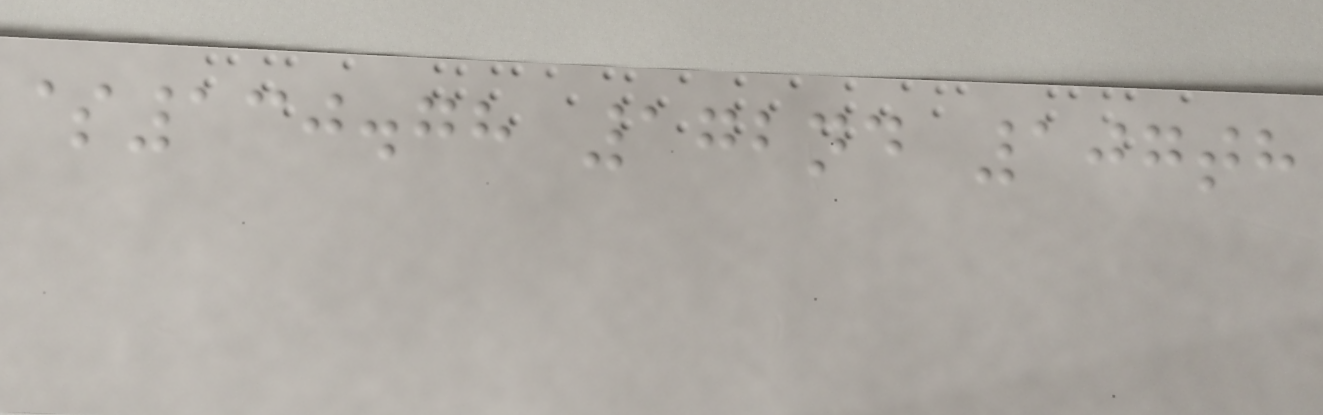$130.78 172nd 107th
